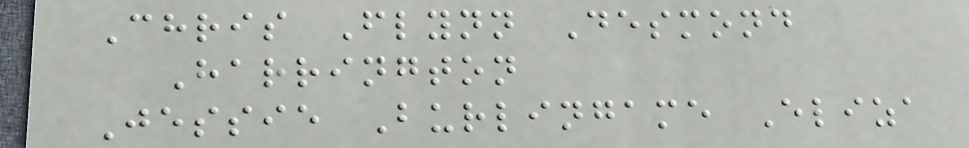Chris Flynn Desmond
Harrington
Jessie Burlingame Eliza
